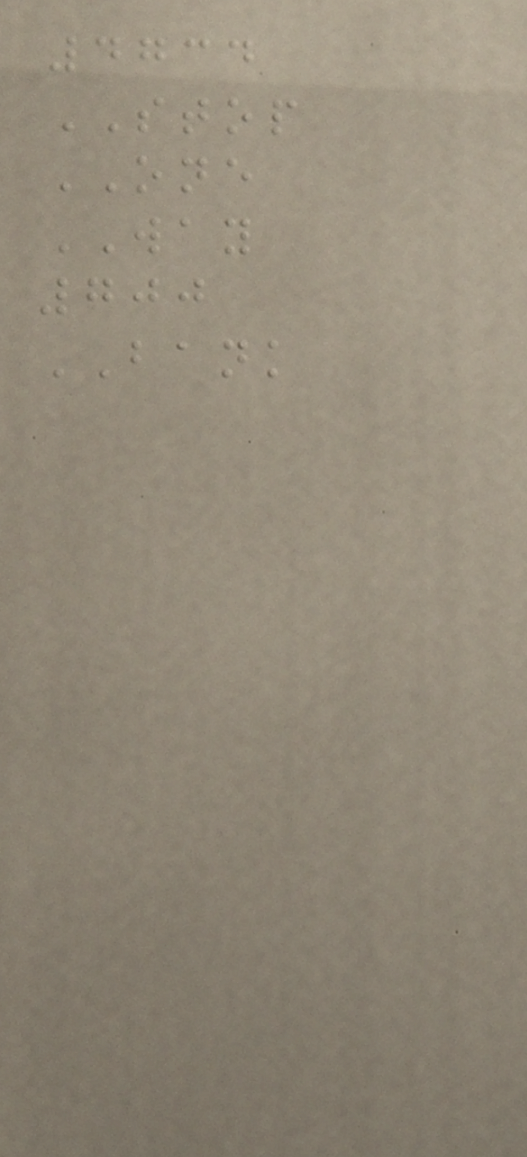4734
STOP
ONE
WAY
700
BANK
